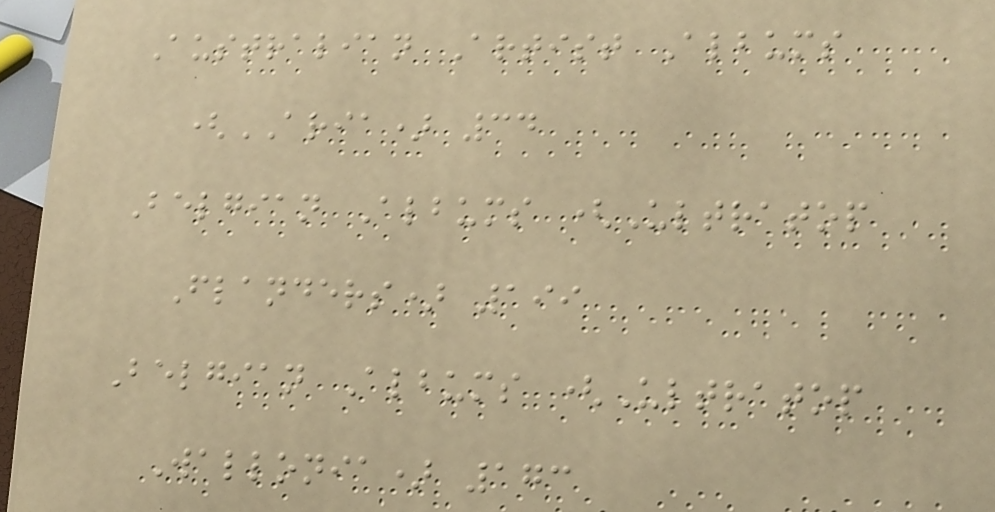Australian Artist Albums
(ARIA) 34
Belgian Albums (Ultratop
Flanders) 199
Belgian Albums (Ultratop
Wallonia) 173
